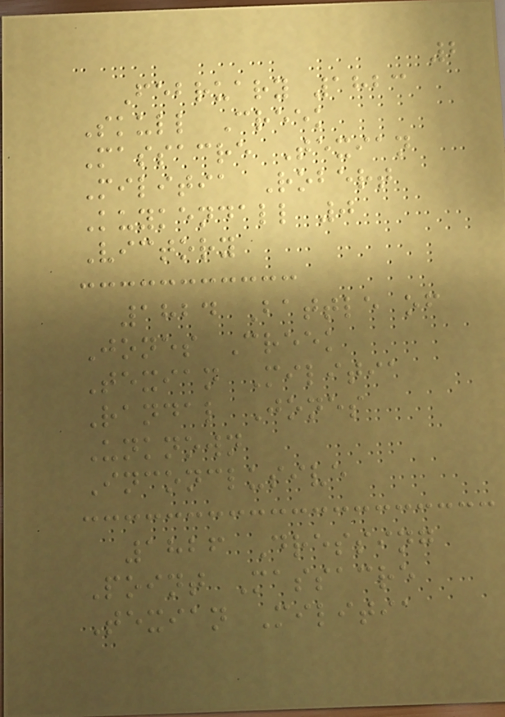2
February 1823
Skull Creek
Massacre Texian
Militia Robert
Kuykendall 0
Victory
1824 Battle of
Jones Creek
Texian Militia
Randal Jones
Unknown
Inconclusive
1826 Dressing
Point Massacre
Texian Militia
